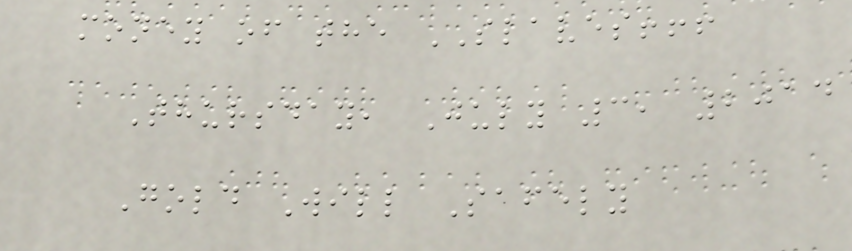money of the SLAVES!!!
Thursday, July 3, 2014
Gold Will Safely
